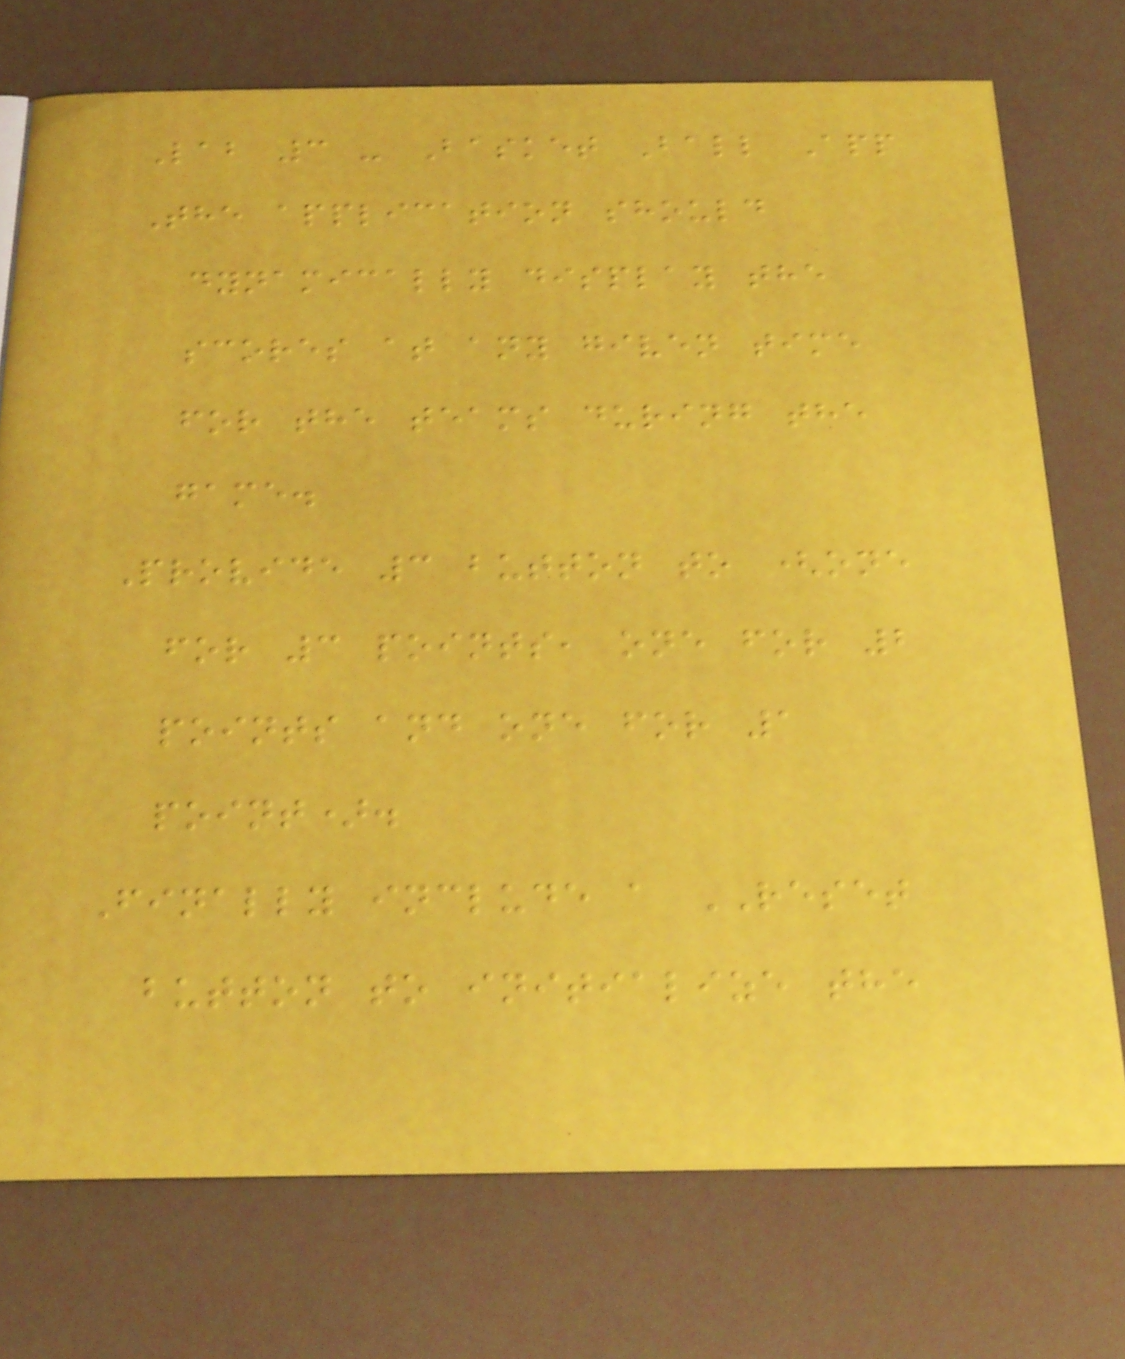Lab 3 - Basket Ball App
The application should
dynamically display the
scores at any given time
for the teams during the
game.
Provide 3 button to (one
for 3 points, one for 2
points and one for 1
point).
Finally include a RESET
button to initialize the
